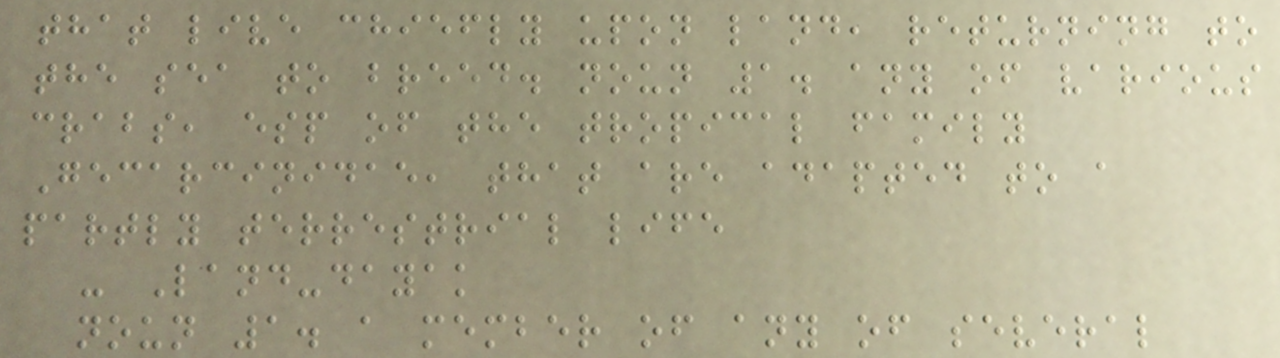that live chiefly upon land, returning to
the sea to breed. noun 1. any of various
crabs, esp of the tropical family
Gecarcinidae, that are adapted to a
partly terrestrial life
- Land-dayak
noun 1. a member of any of several
